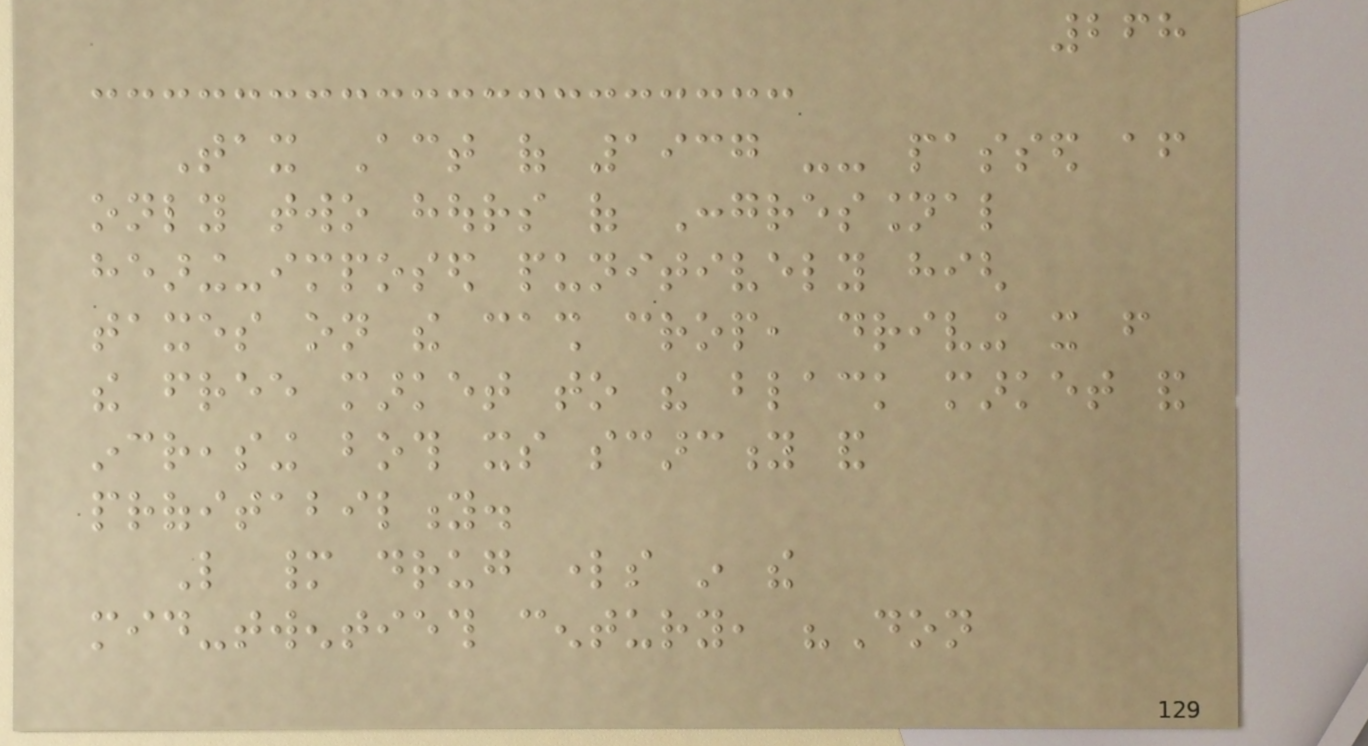268
Tax Act of 1937 -- passed after
only two hours of Congressional
hearing-imposed punitively high
taxes on the cash crop, driving it from
the free market to the black market and
increasing both its scarcity and
profitability.
Like many drug lords in the
mid-twentieth century, "Don
